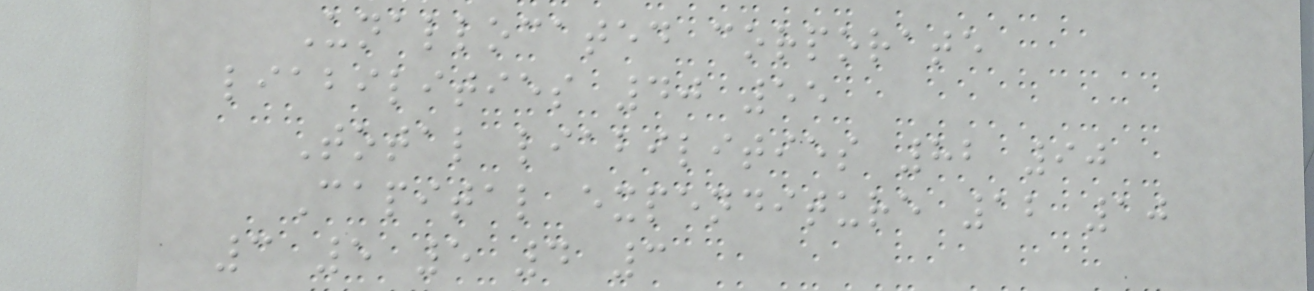Unallocated corporate
liabilities 40 55
Total liabilities 82 90
Capital expenditure 12 10
3 5 5 4 3
